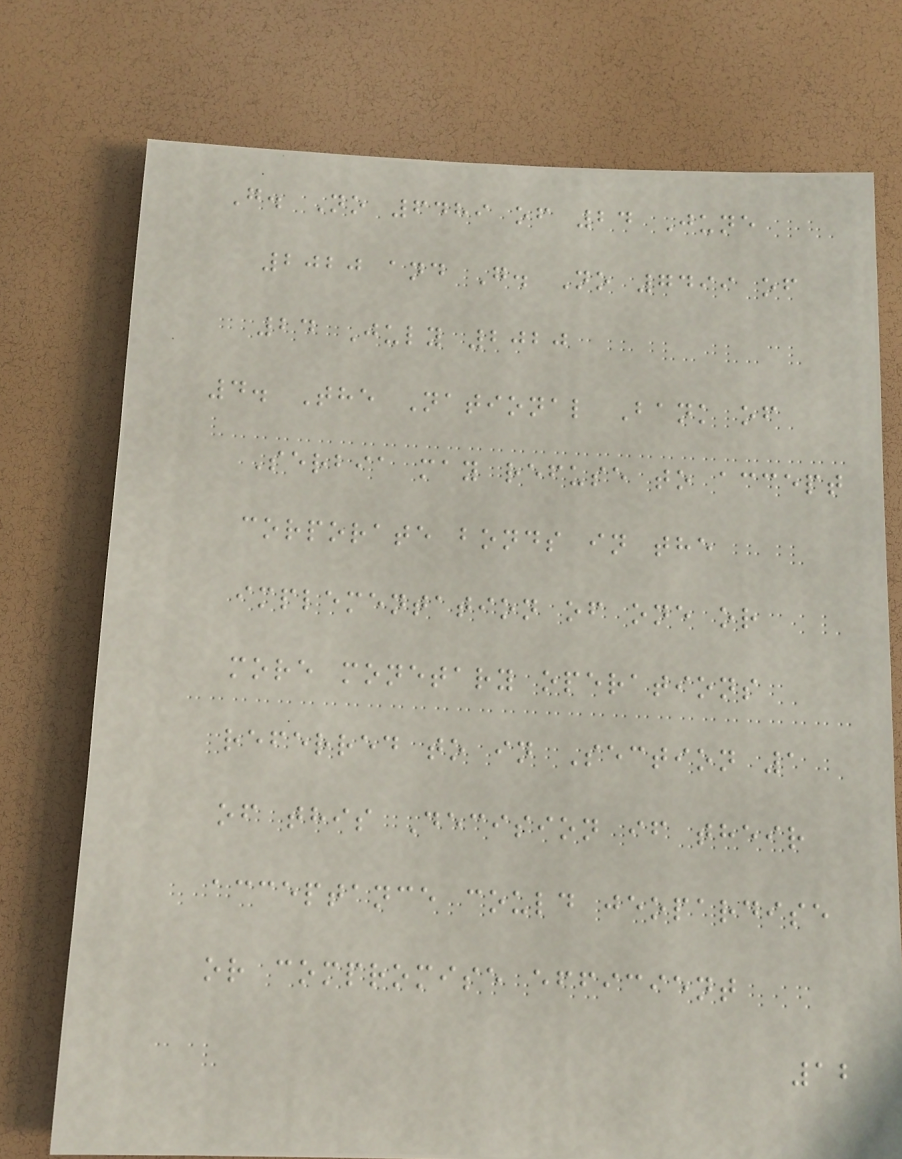G. No 6489 of 24 June
2020 and G. No 7499 of
24 July 2020
4. The National Bank of
Serbia may refuse to accept
corporate bonds in the
implementation of one or
more monetary operations
referred to in Section 1
of this Decision if their
acceptance could jeopardise
or compromise efficient
12
